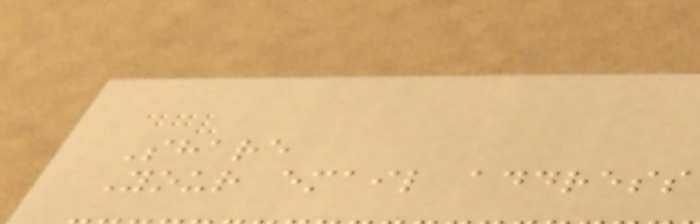Share
Your email address
